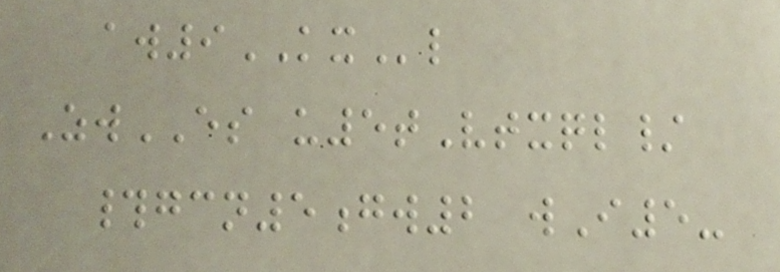aw9KXl
ZwES u5tVtxql/
#gcn5gw2 wI5-
